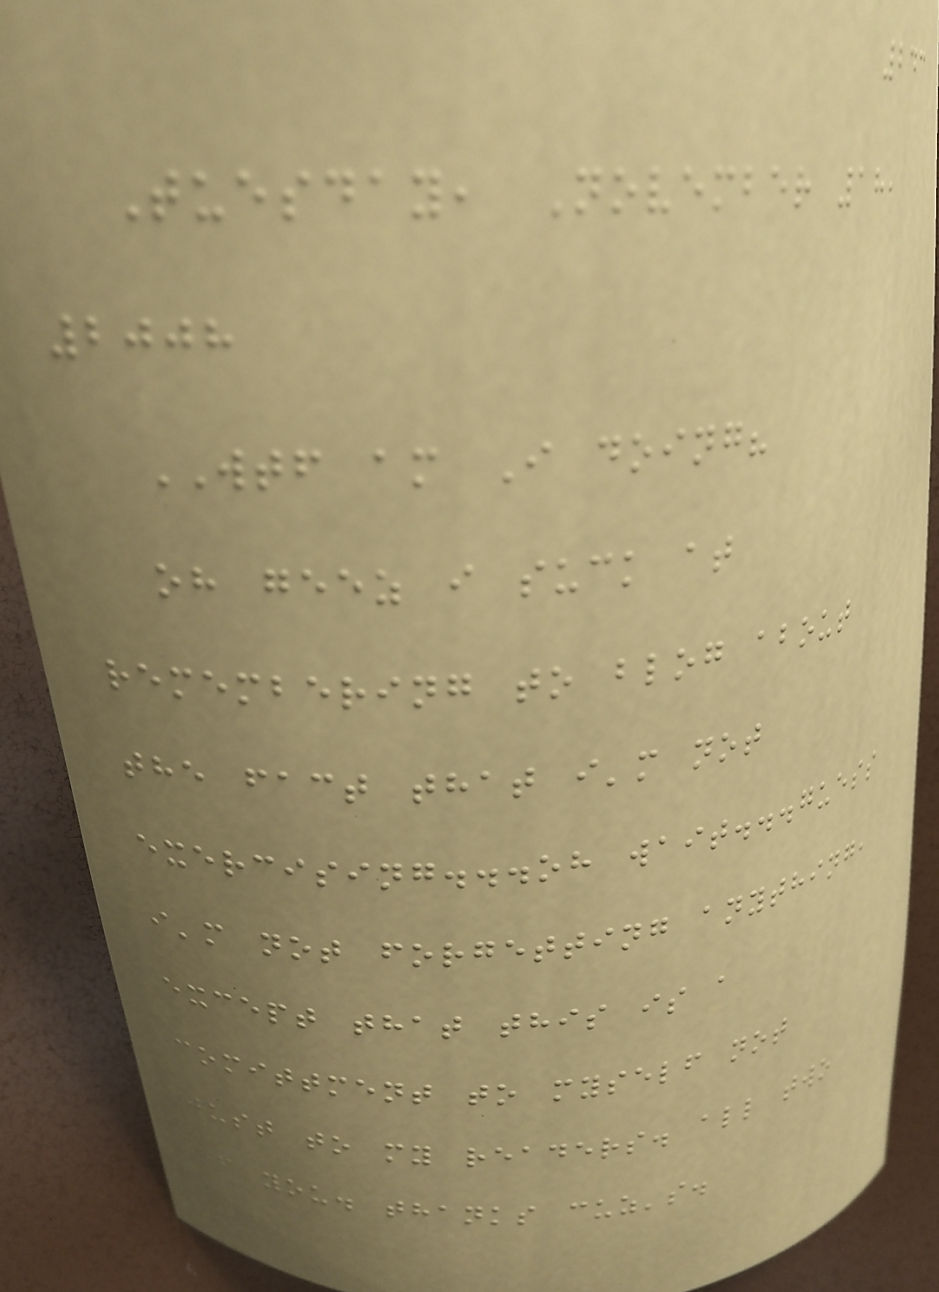243
Tuesday, November 18,
2008
WTF am I doing?
oh geez i suck at
remembering to blog about
the fact that i'm not
exercising...oh wait...guess
i'm not forgetting anything,
except that this is a
comittment to myself not
just to my readers. all two
of you. thanks cuz's.
